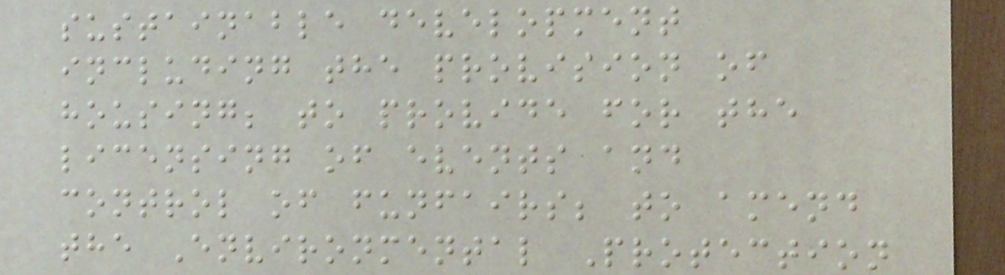sustainable development
including the provision of
housing; to provide for the
licensing of events and
control of funfairs; to amend
the Environmental Protection
